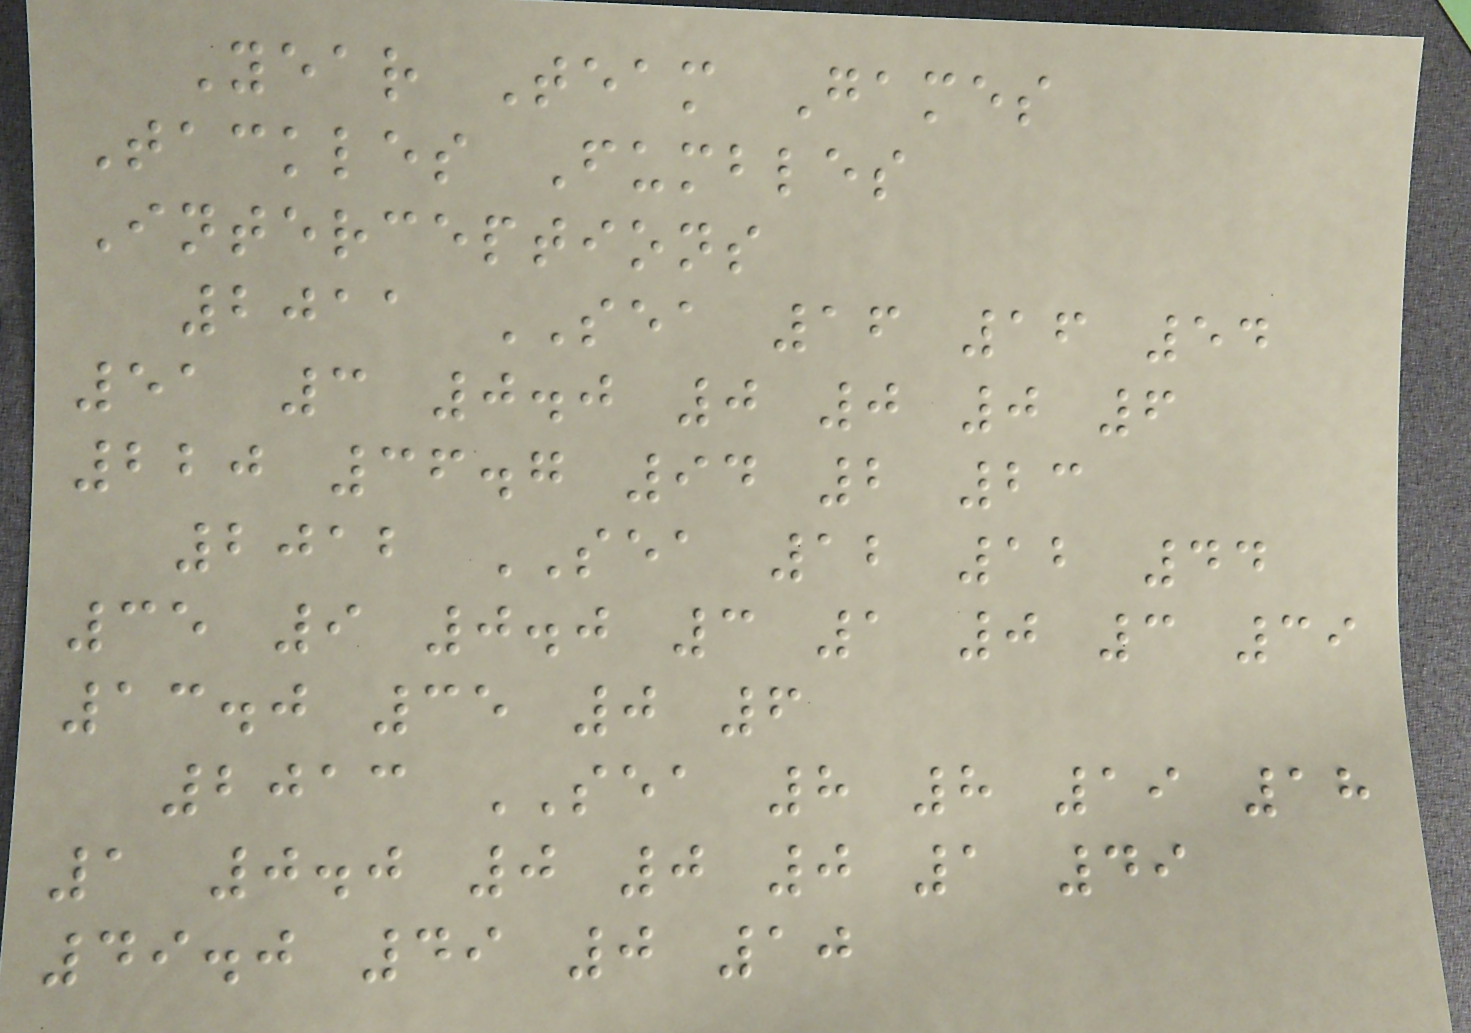Year Team Games
Tackles Fumbles
Interceptions
2011 SEA 16 16 54
51 3 0.0 0 0 0 6
220 36.7 94 2 23
2012 SEA 12 12 44
35 9 0.0 3 1 0 3 39
13.0 35 0 6
2013 SEA 8 8 19 18
1 0.0 0 0 0 1 49
49.0 49 0 10
